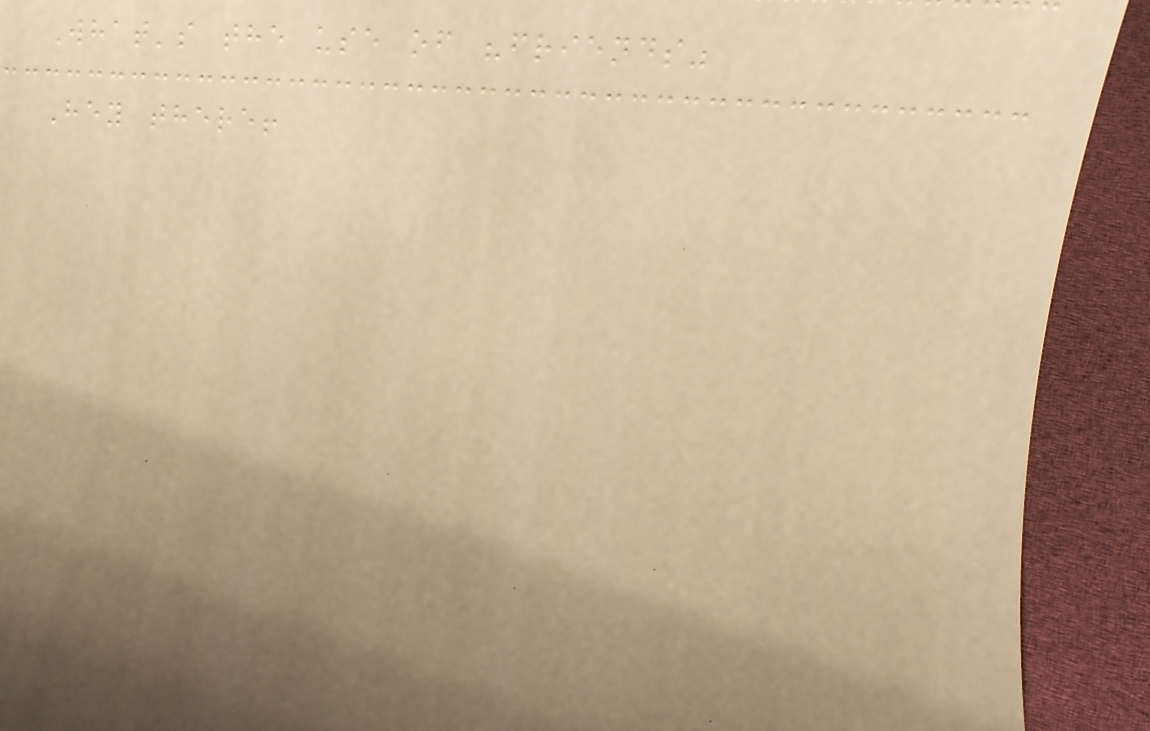What's the use of "friends"
Hey there!
